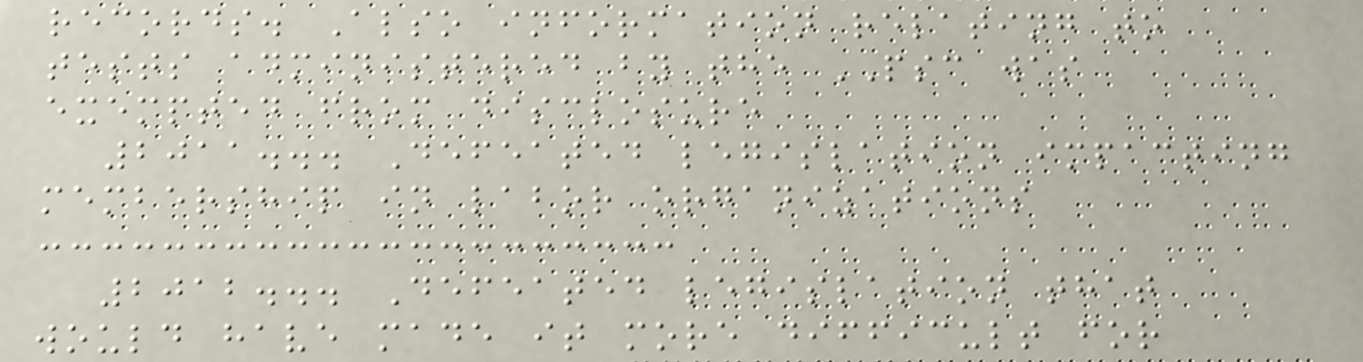records. Also information relating to
tests administered by the PSC was
exempted from disclosure
2011... Defeated legislation impacting
membership in labor organizations
2012... Defeated legislation that
would have made it more difficult for
